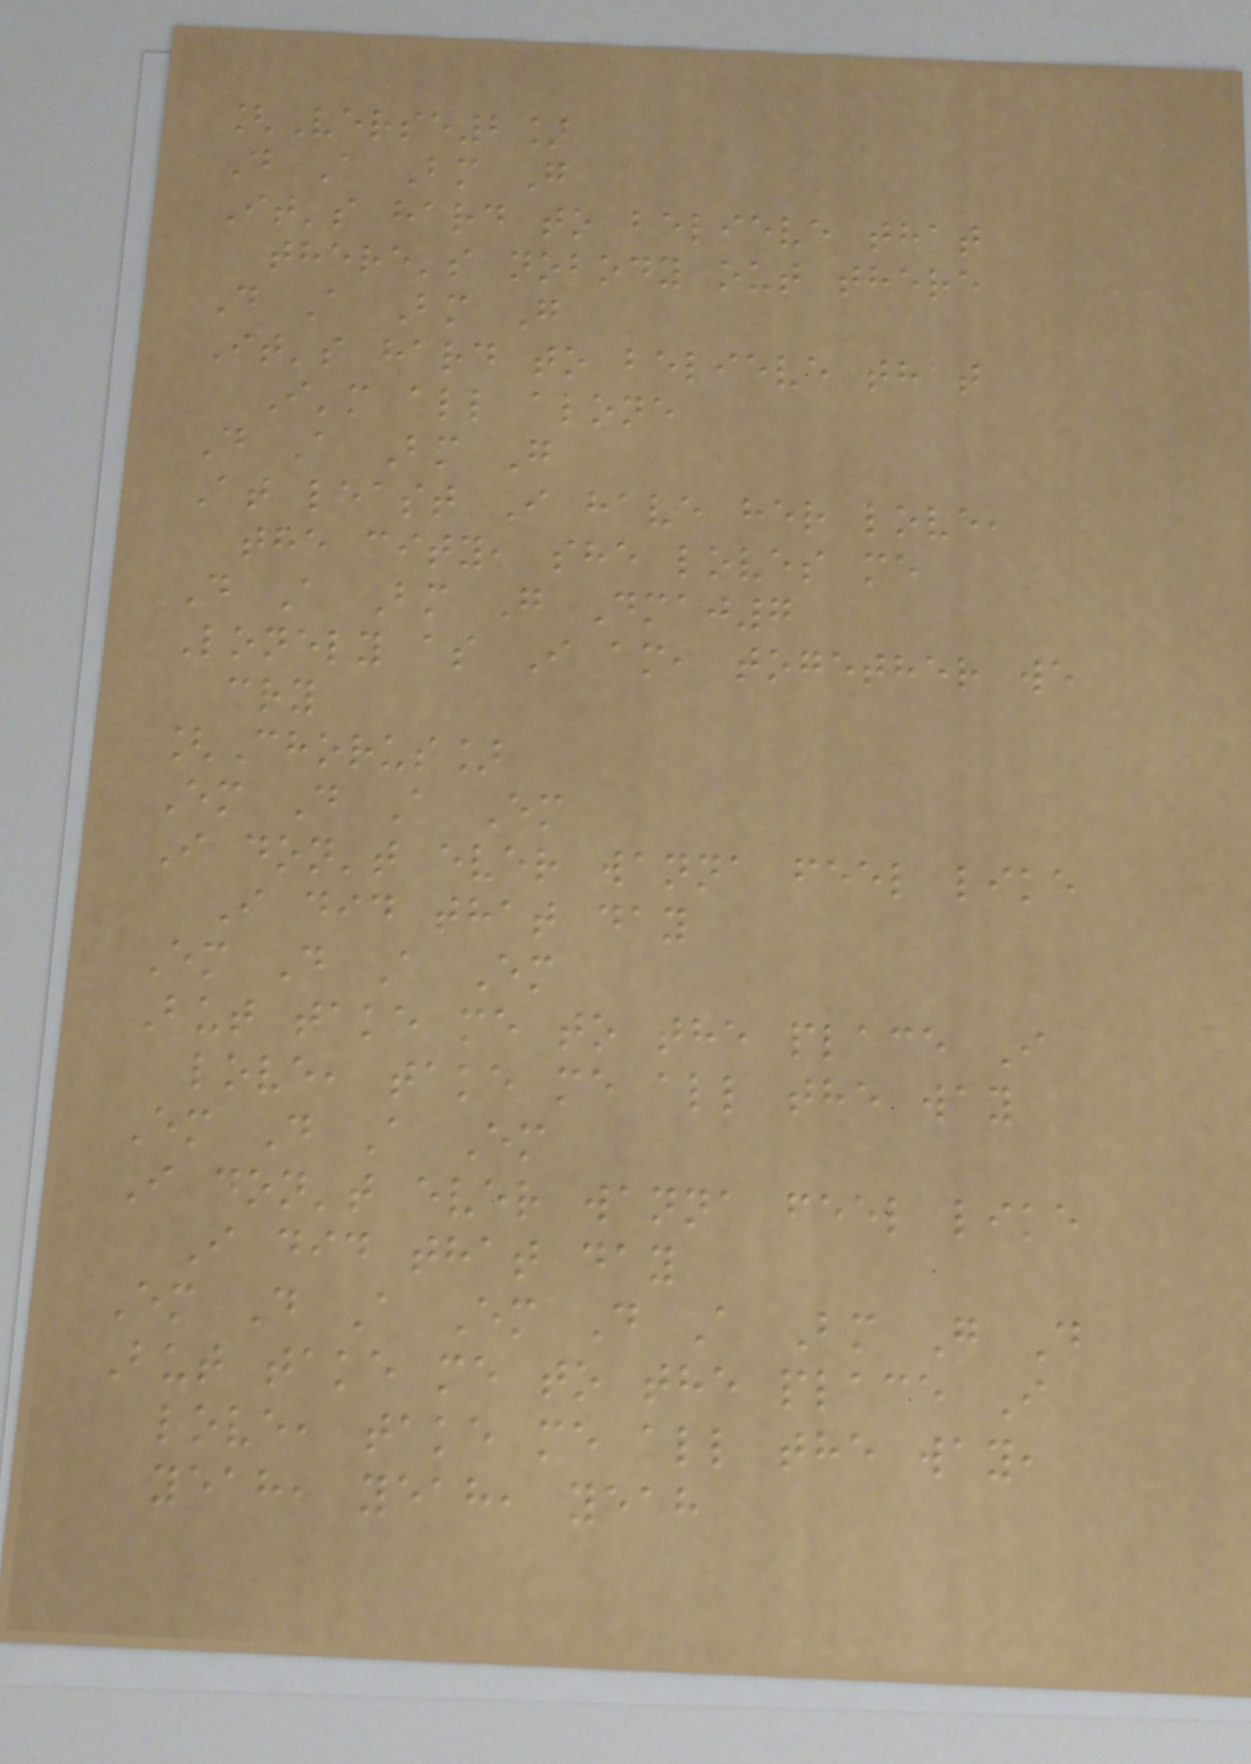[Verse2]
D A Bm G
It's hard to believe that
there's nobody out there
D A Bm G
It's hard to believe that
I'm all alone
D A Bm G
At least I have her love,
the city, she loves me
D A Bm G Dmaj7
Lonely as I am, together we
cry
[Chorus]
Em D A Em
I don't ever wanna feel like
I did that day
Em D A Em
But take me to the place I
love, take me all the way
Em D A Em
I don't ever wanna feel like
I did that day
Em D A Em D A Bm G D
But take me to the place I
love, take me all the way,
yeah, yeah, yeah
